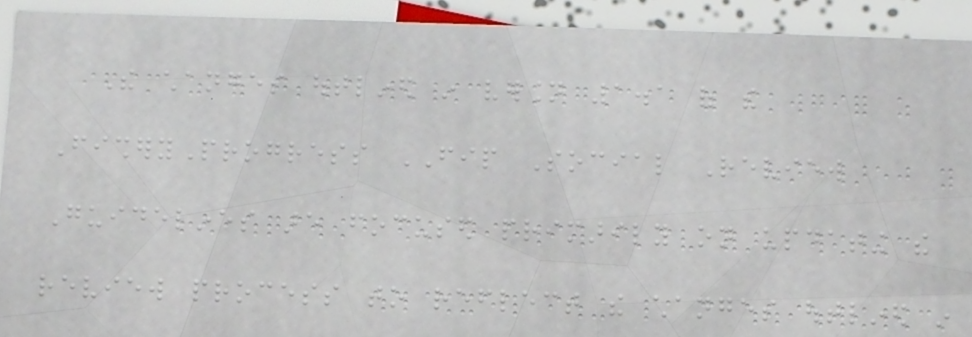The changes outlined in version 1.1 of the
FisheryProgress FIP Social Review
Guidelines are focused primarily on updating the
review process to reflect the changes outlined in
